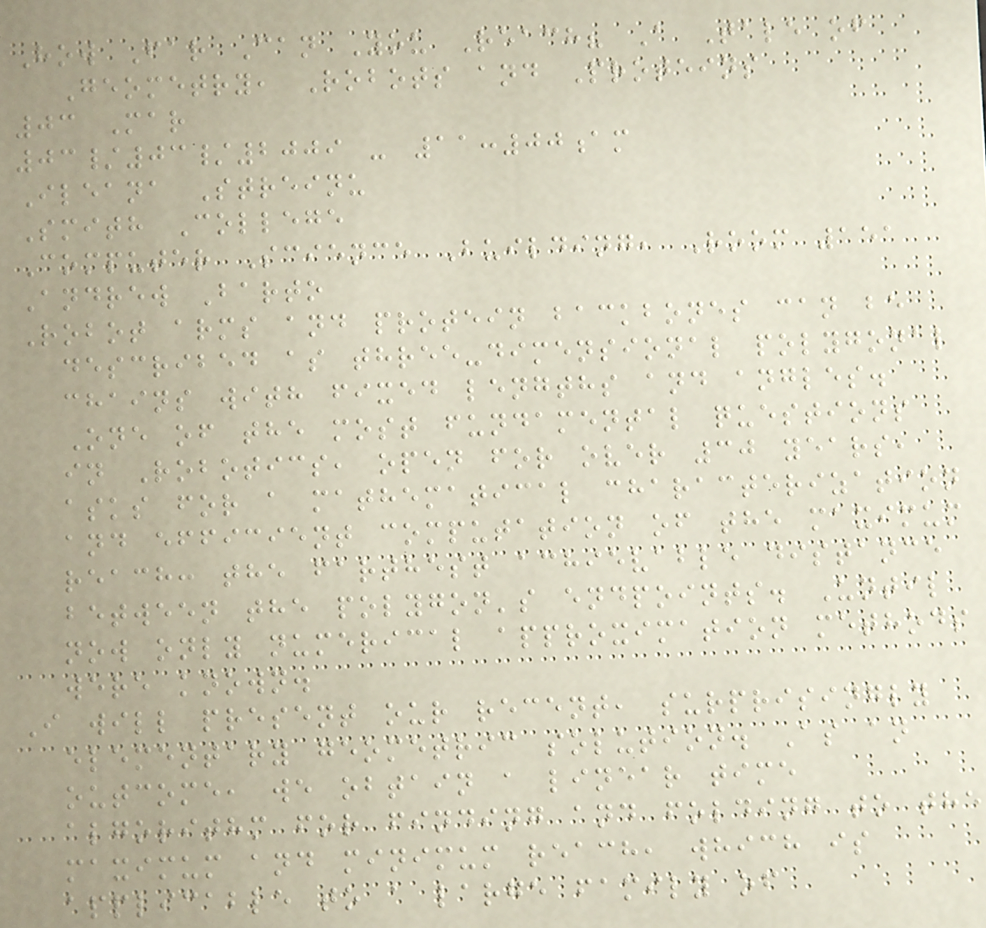How Far Can You Reach? A Tale of
Geometry, Robots and Proteins
03 Mar
03/03/2009 - 11:00am
Ileana Streinu
Smith College
Computer Science Building, Room 151
Andrew Barto
Robot arms and protein backbones can be
described as three-dimensional polygonal
chains with fixed lengths and angles.
One of the most fundamental questions
in Robotics, open for over 30 years,
asks for a mathematical characterization
and efficient computation of the maximum
reach: the farthest achievable distance
between the polygon's endpoints. Until
now only numerical approximation methods
were known.
I will present our recent, surprisingly
elementary geometric solution. As an
outcome, we obtain a linear time
algorithm for finding and folding to the
maximum and minimum reach, which is
applicable to a large family of
